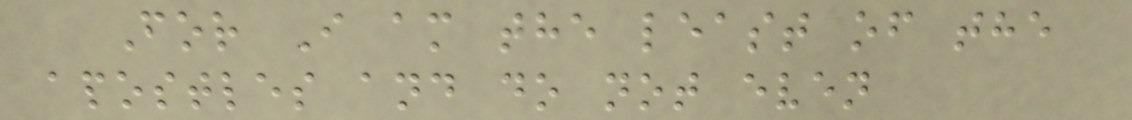For I am the least of the
apostles and do not even
